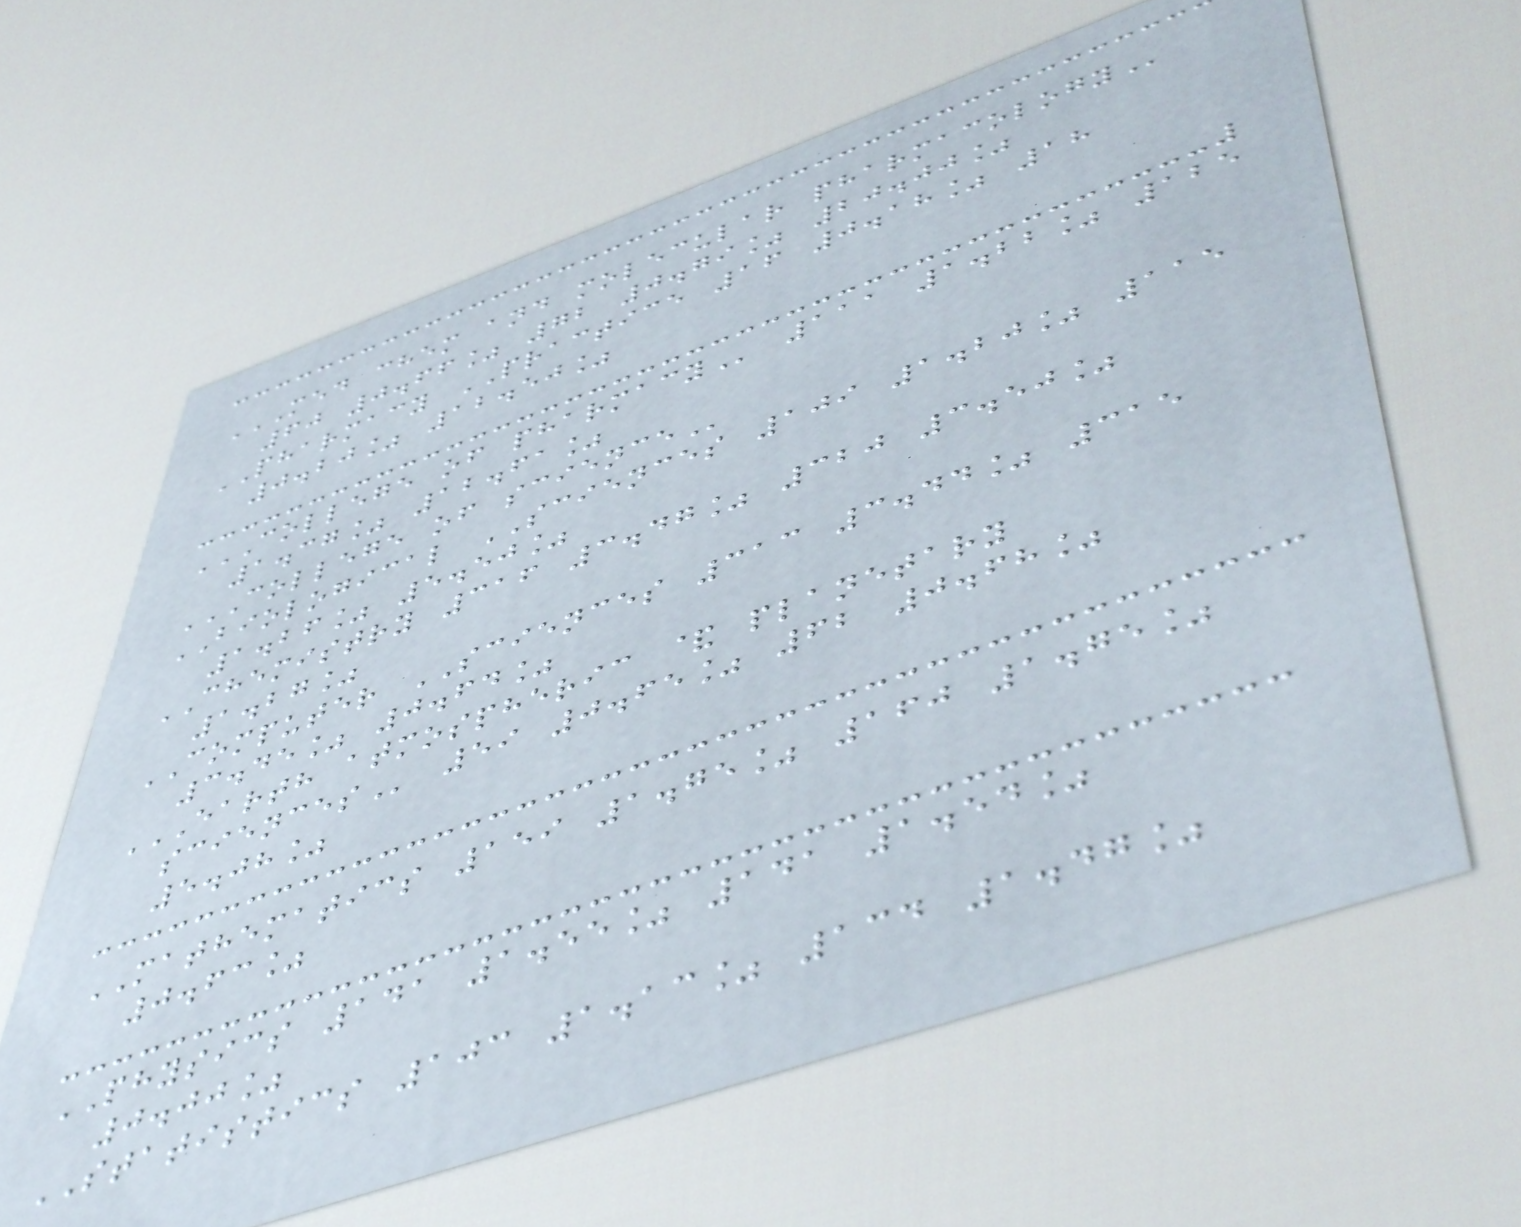MED CHEM AND MOLECULAR PHARMACOLOGY
60 0.66% 72 0.79% 20.00%
PHARMACY PRACTICE 16 0.18% 18
0.20% 12.50%
COLLEGE OF PHARMACY 111 1.22% 125
1.37% 12.61%
COLLEGE OF SCIENCE
BIOLOGICAL SCIENCES 109 1.20% 115
1.26% 5.50%
CHEMISTRY 316 3.47% 320 3.50%
1.27%
COMPUTER SCIENCES 313 3.44% 315
3.45% 0.64%
EARTH ATMOSPHERIC & PLANETARY
SCIENCES 59 0.65% 62 0.68%
5.08%
MATHEMATICS 159 1.75% 160 1.75%
0.63%
PHYSICS 141 1.55% 141 1.54%
0.00%
STATISTICS 103 1.13% 134 1.47%
